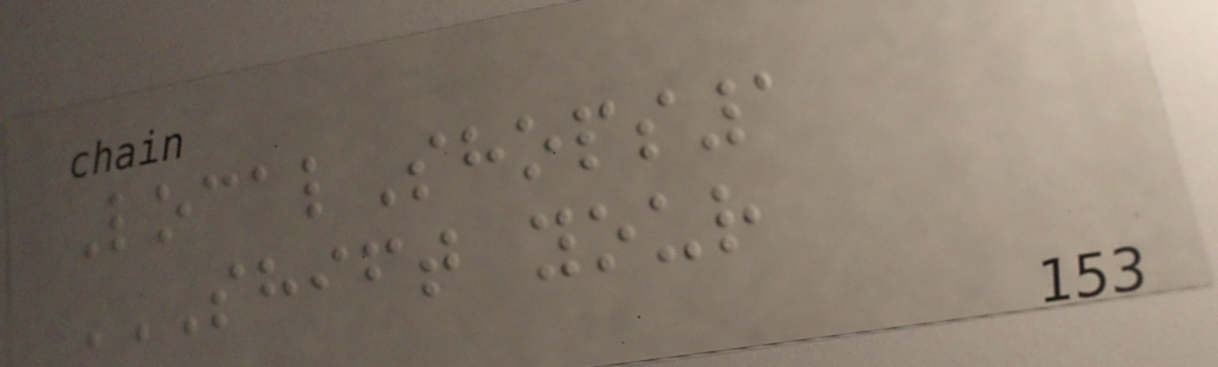LocalShops1
SHIFT YOUR
